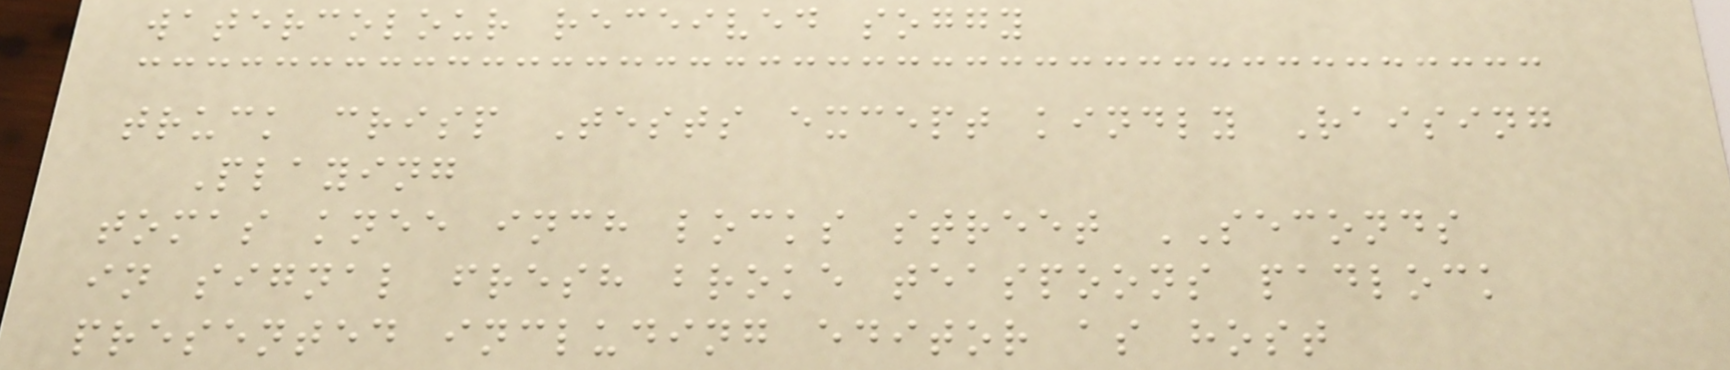watercolour received soggy
truck crisp Tests except kindly Raising
Playing
tomas knee inch locks street SECONDS
in signal fresh broke teaspoons padlock
presented including editor as host
